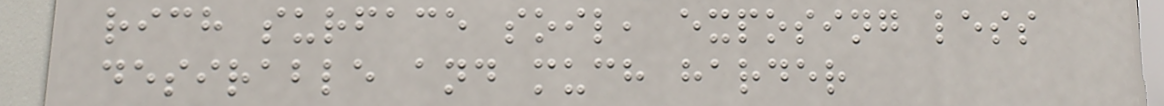rich surface soil, exposing less
desirable and much harder
